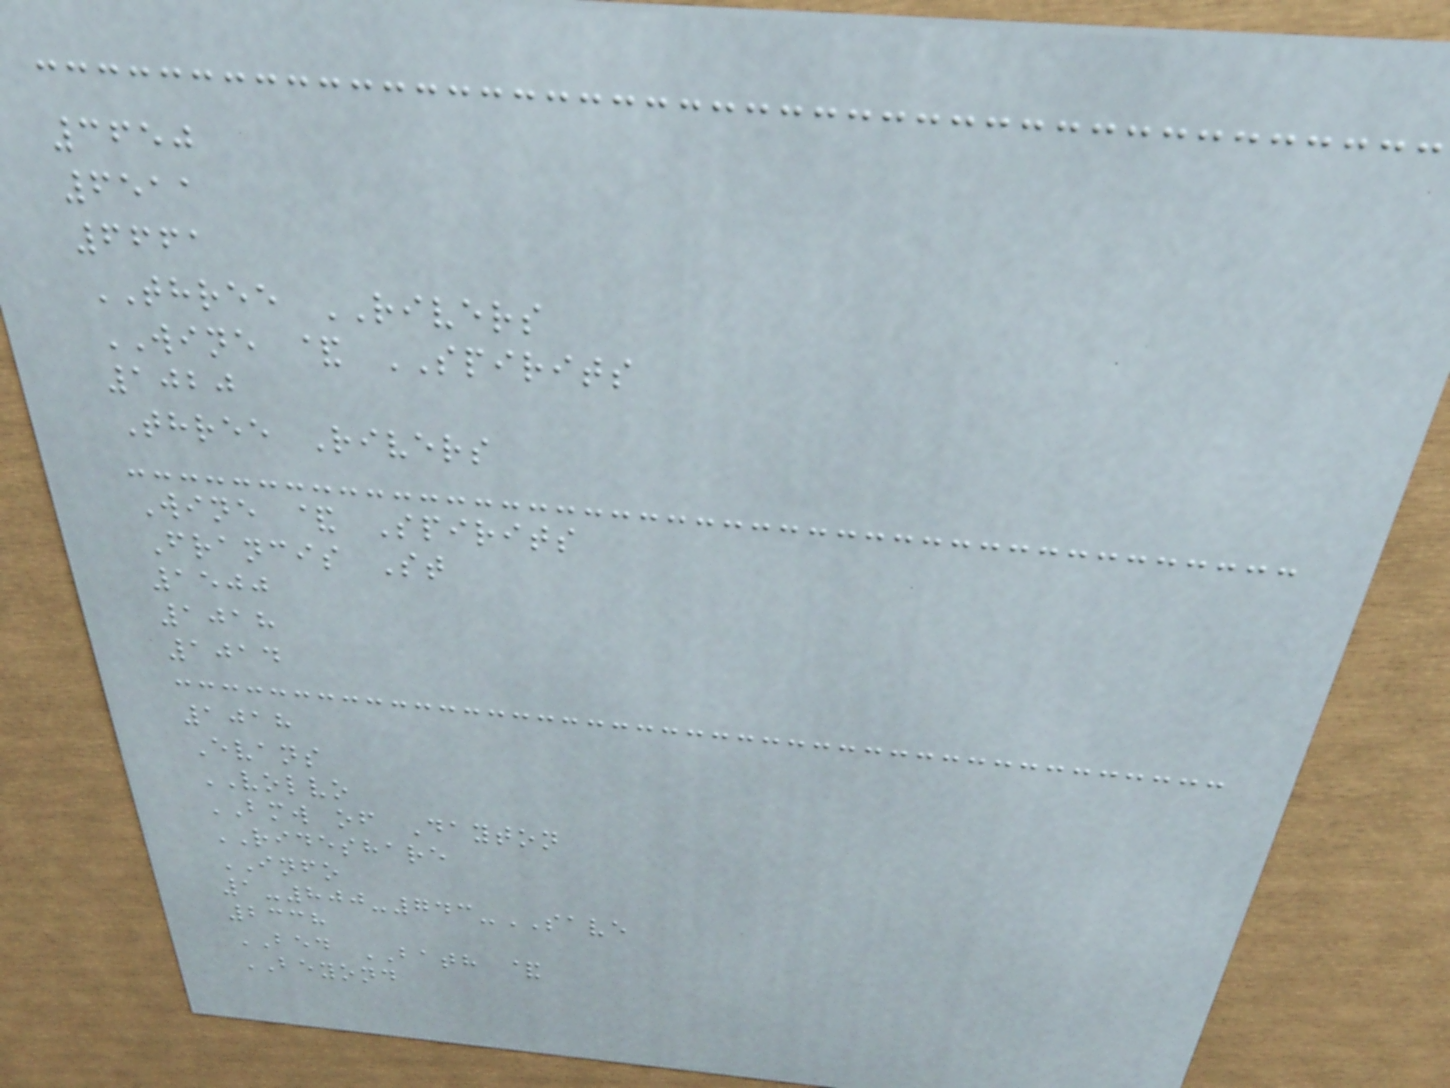3650
6511
6661
THREE RIVERS
WINE & SPIRITS
1020
Three Rivers
Wine & Spirits
Francis St
1500
1018
1014
1018
Evans
VOLVO
BMW of Dayton
RIDESHARE
INFO
1-800-743-SAVE
2338
BED BATH &
BEYOND
